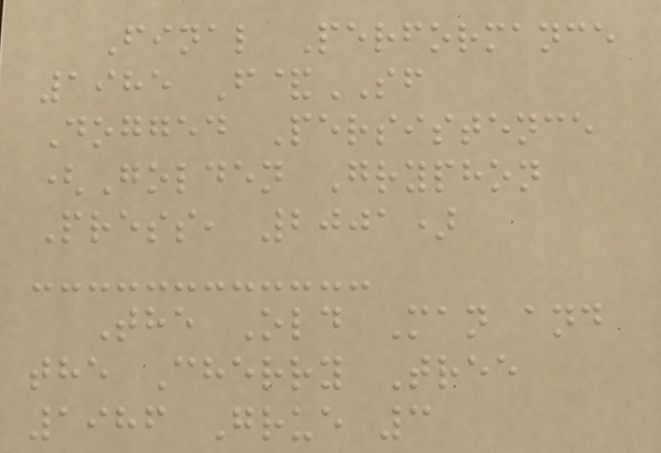Final Performance
1985 F&SF
Dogged Persistence
(Golden Gryphon
Press, 2001)
The Old Man and
the Cherry Tree
1986 Grue 3
